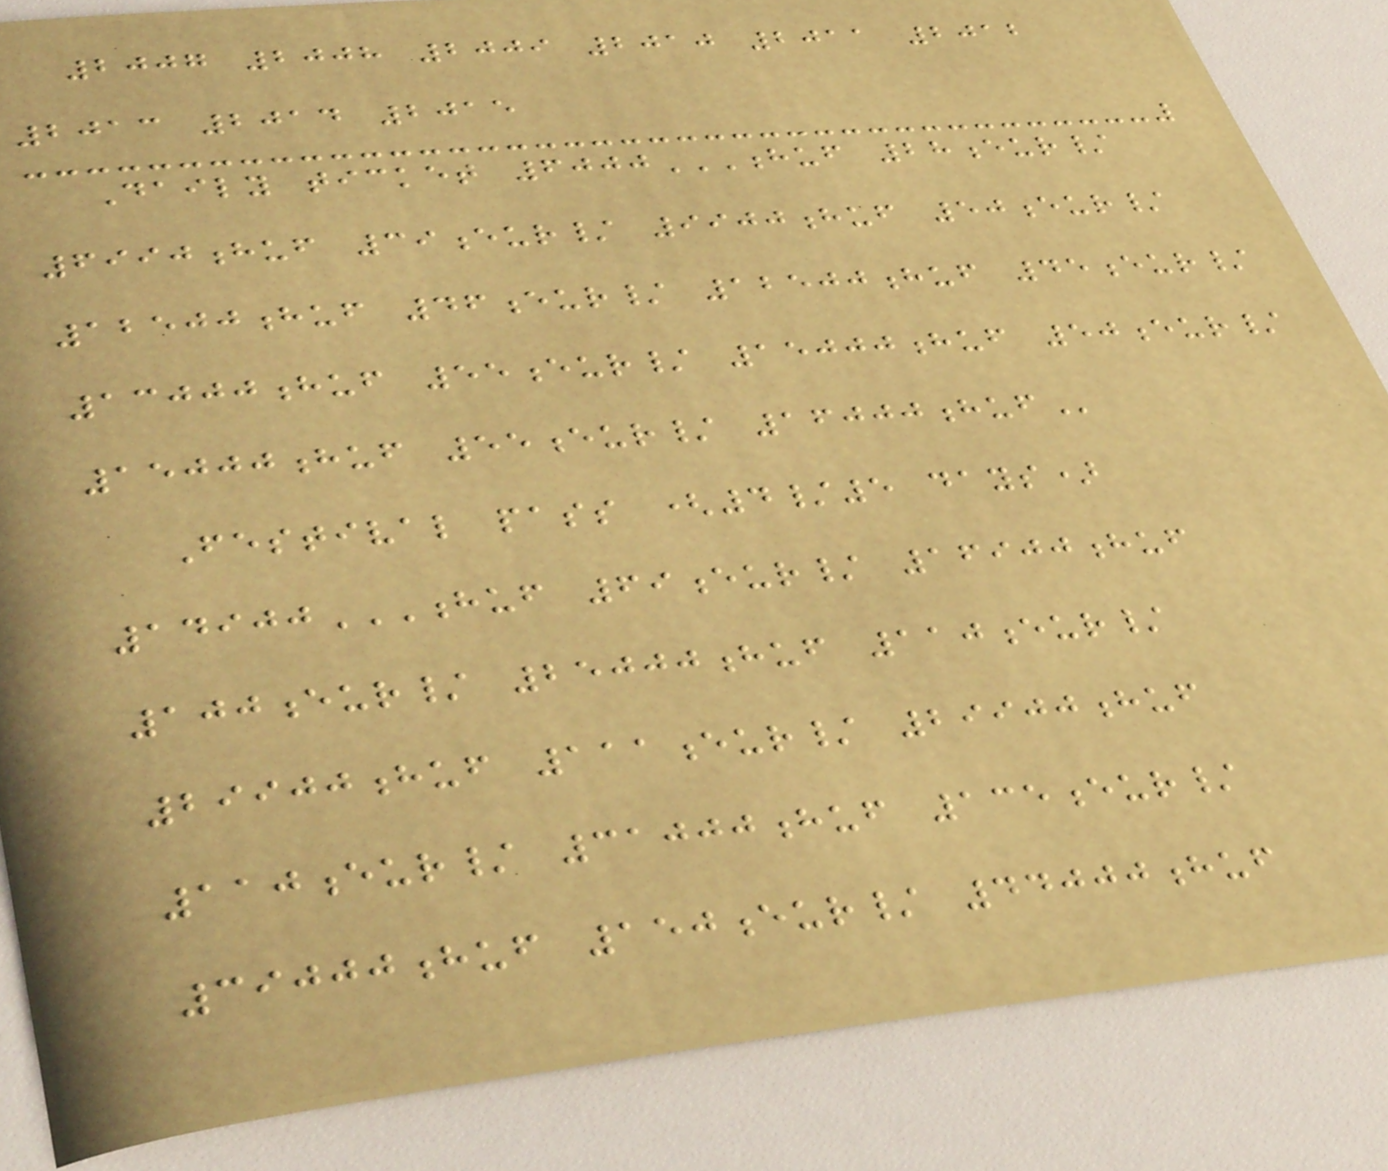2007 2008 2009 2010 2011 2012
2013 2014 2015
Daily ticket 6000HUF 28EUR/
6990HUF 39EUR/ 9900HUF 50EUR/
12500HUF 46EUR/ 12500HUF 45EUR/
13000HUF 55EUR/ 15000HUF 50EUR/
15000HUF 55EUR/ 16000HUF
Festival pass (4/5 days)
14900HUF 69EUR/ 16900HUF
100EUR/ 25000HUF 110EUR/
29900HUF 111EUR/ 29900HUF
110EUR/ 31000HUF 135EUR/
39000HUF 150EUR/ 44000HUF
